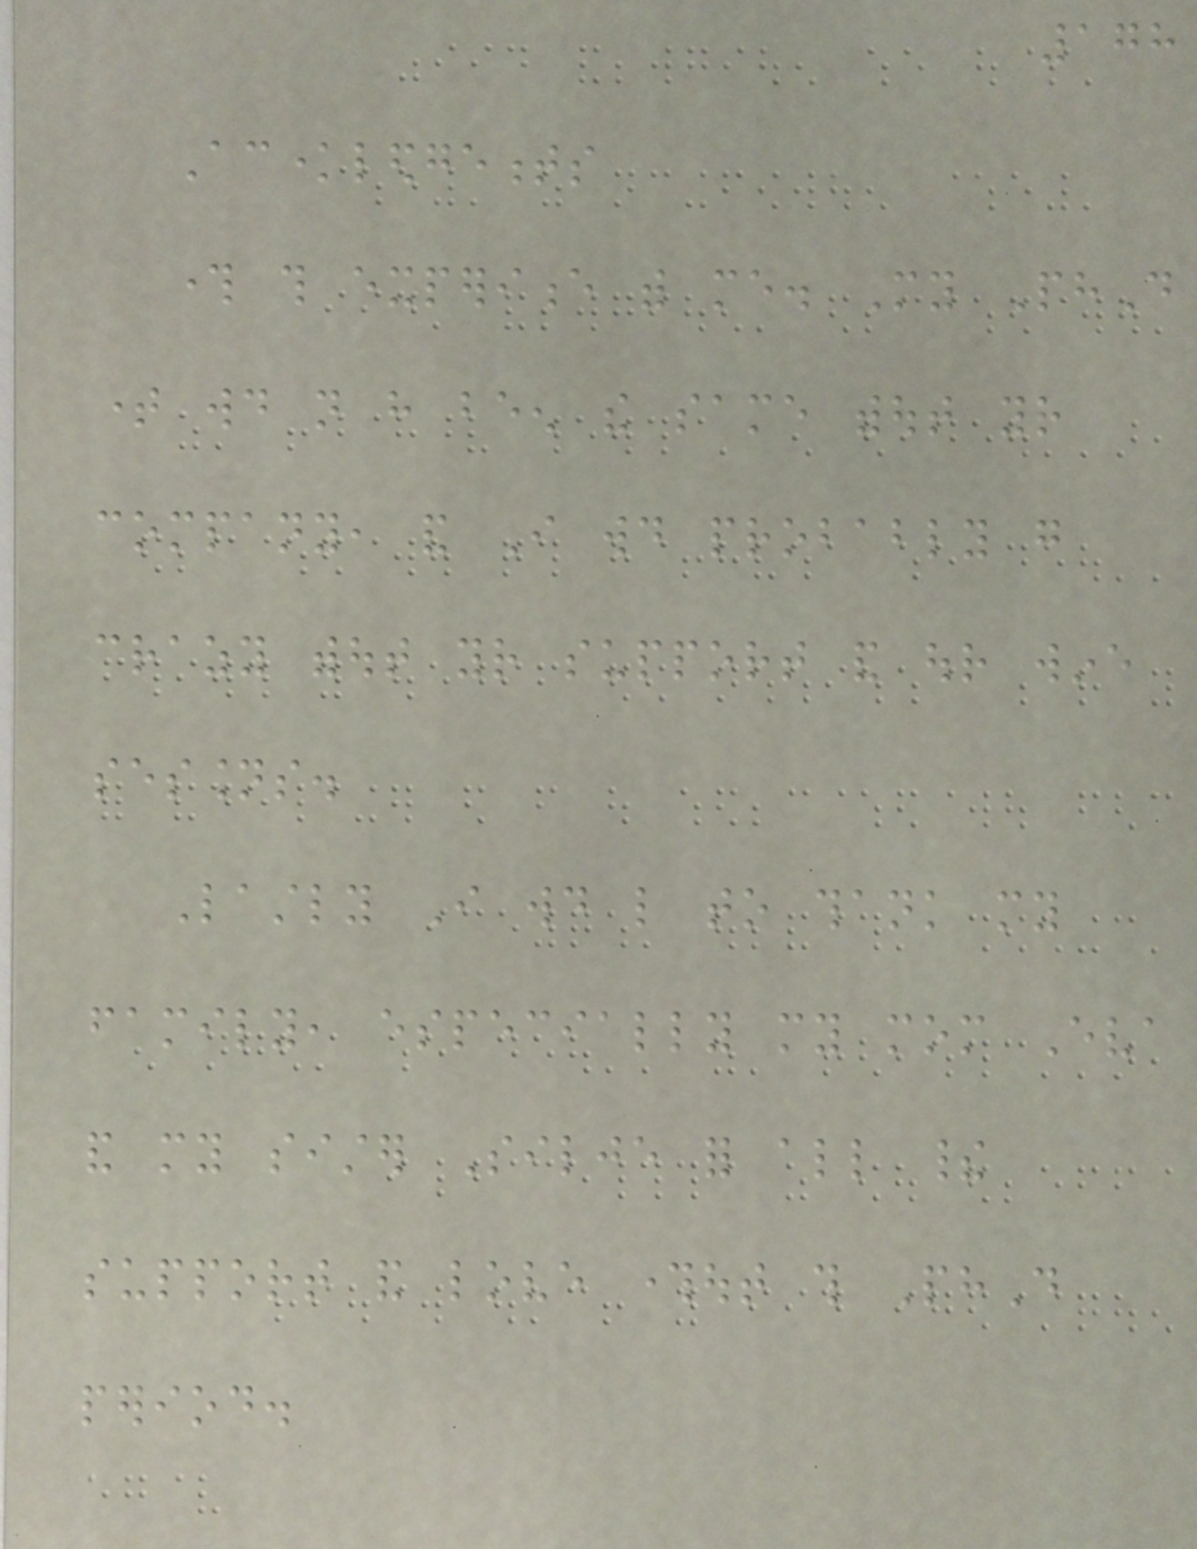178
Acknowledgements
through this experience with me. My PhD
time would not have been the same without your
company, and I would probably go
crazy without your support and our wine
sessions.
Lastly I would like to thank my
family, especially my mom Eva
and my sister Silje for all their
support and love throughout this PhD
period.
